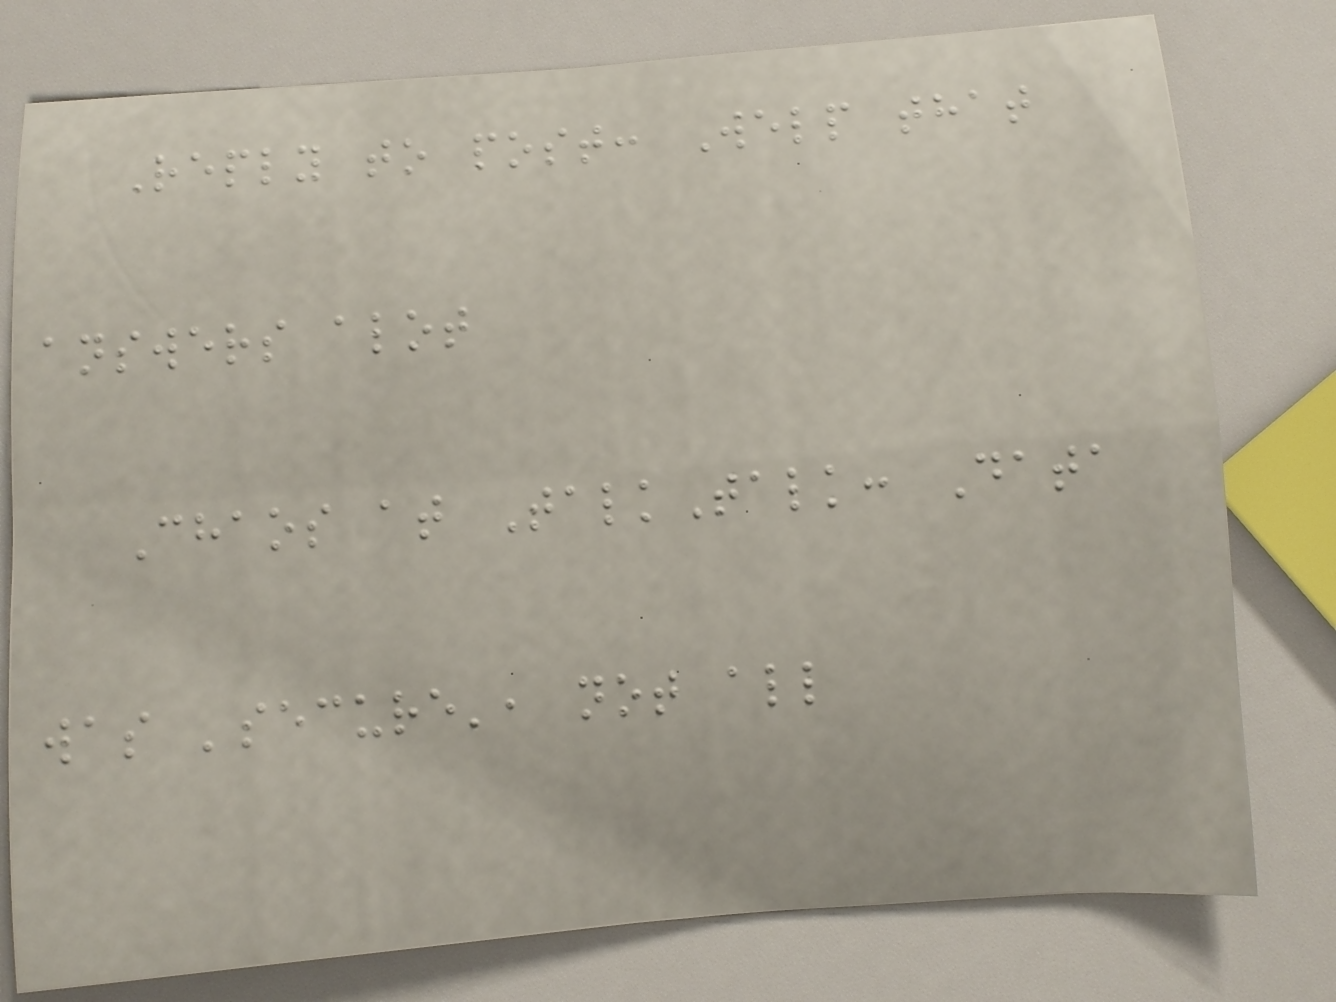Reply to post: Welp that
answers alot
Chaos at TalkTalk: Data
was 'secure', not all
